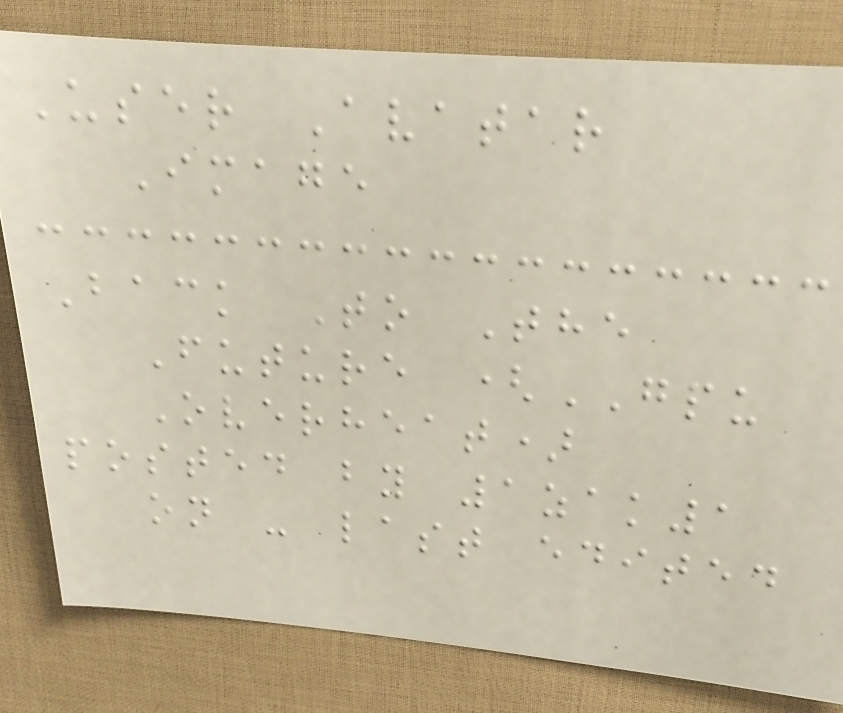User Avatar
Image
Back To The
Future (GPU
Overheat)
posted by 1zak1
on - last edited
